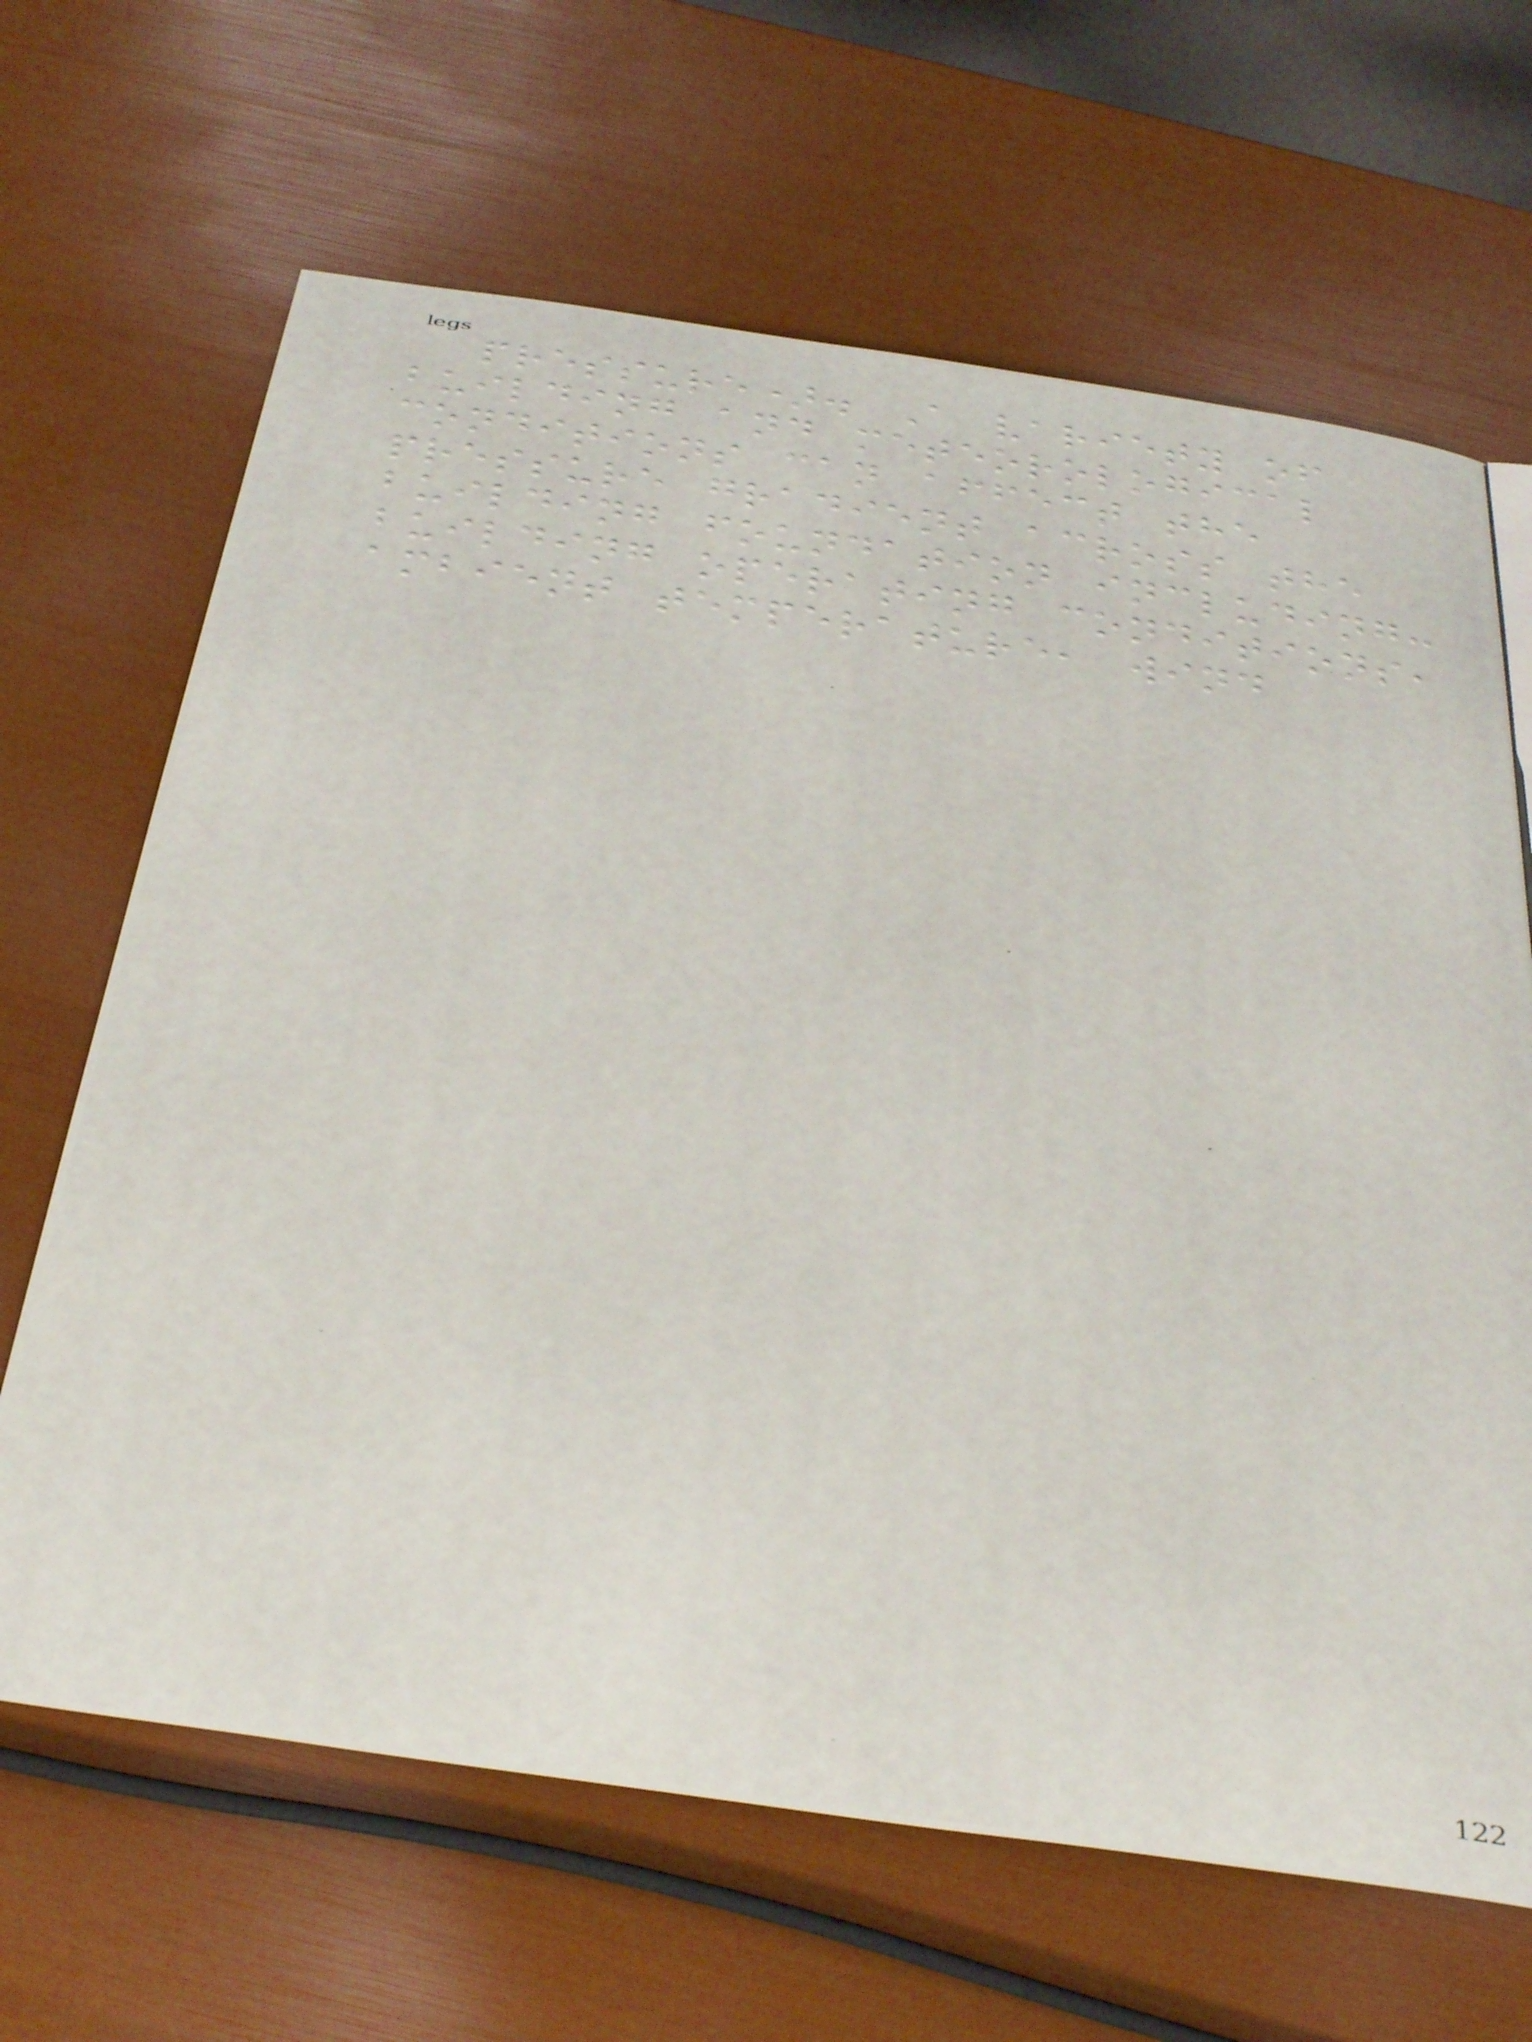pressure). A variety of
building and meteorological
conditions can affect the
pressure gradient across the
building foundation including:
building operating conditions,
ambient temperature, wind
